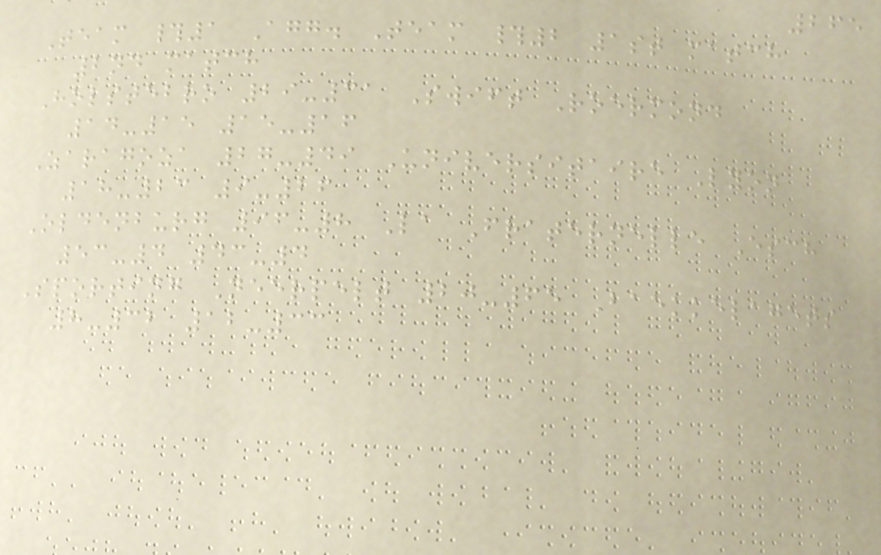265
Team #1 Agg. Team #2 1st match
2nd match
Holstebro 29-31 Swift Roermond
14-15 15-16
Zaragoza 27-49 Universitaire Lyon
18-23 9-26
Oldenburg 96-8 La Fraternelle Esch
53-4 43-4
Sporting Neerpelt 20-65 Baekkelagets
8-32 12-33
